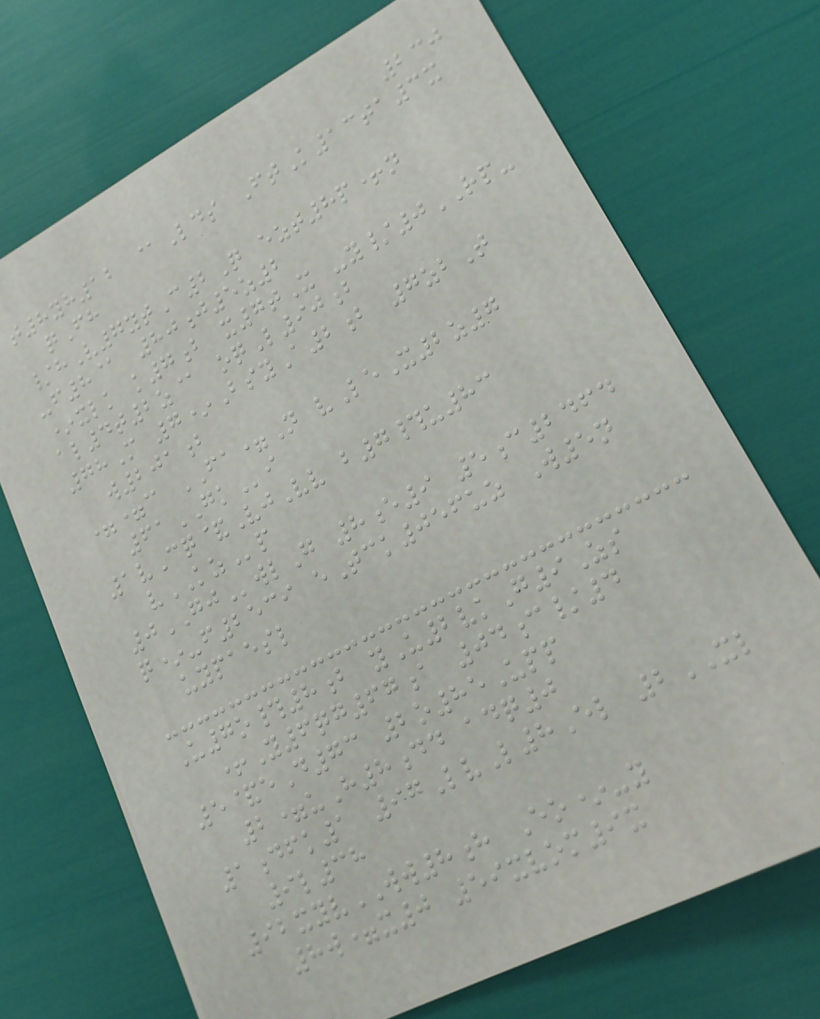230
t8yh12 @Lds FtK13ta3x
qFh
/hV7ytC2Q ezt8p+n
-f8@ 80j5z2
*xlk k7b x7tX -y/0RP-
al4t2z@ oqL90b
78M 7*BsyA2b 7zbT
w201b
==c FA=N vLeX2z7
61GKi
1vCq&VjVv b7#u83
vKZp
0GJwlG 8e9 5c2464
q*-f2539 eTck056uz W5n
uypaesl
U7o#8b yU2vkG9Zs
+Y6qg67a 04c/4
5&eD73 2o85Upp
2=uH8dd adq0
1dfk1 97LvL8El 2XL
9l38
92xyvWW8h Eo*-y
8w=x0 59xvom9x
